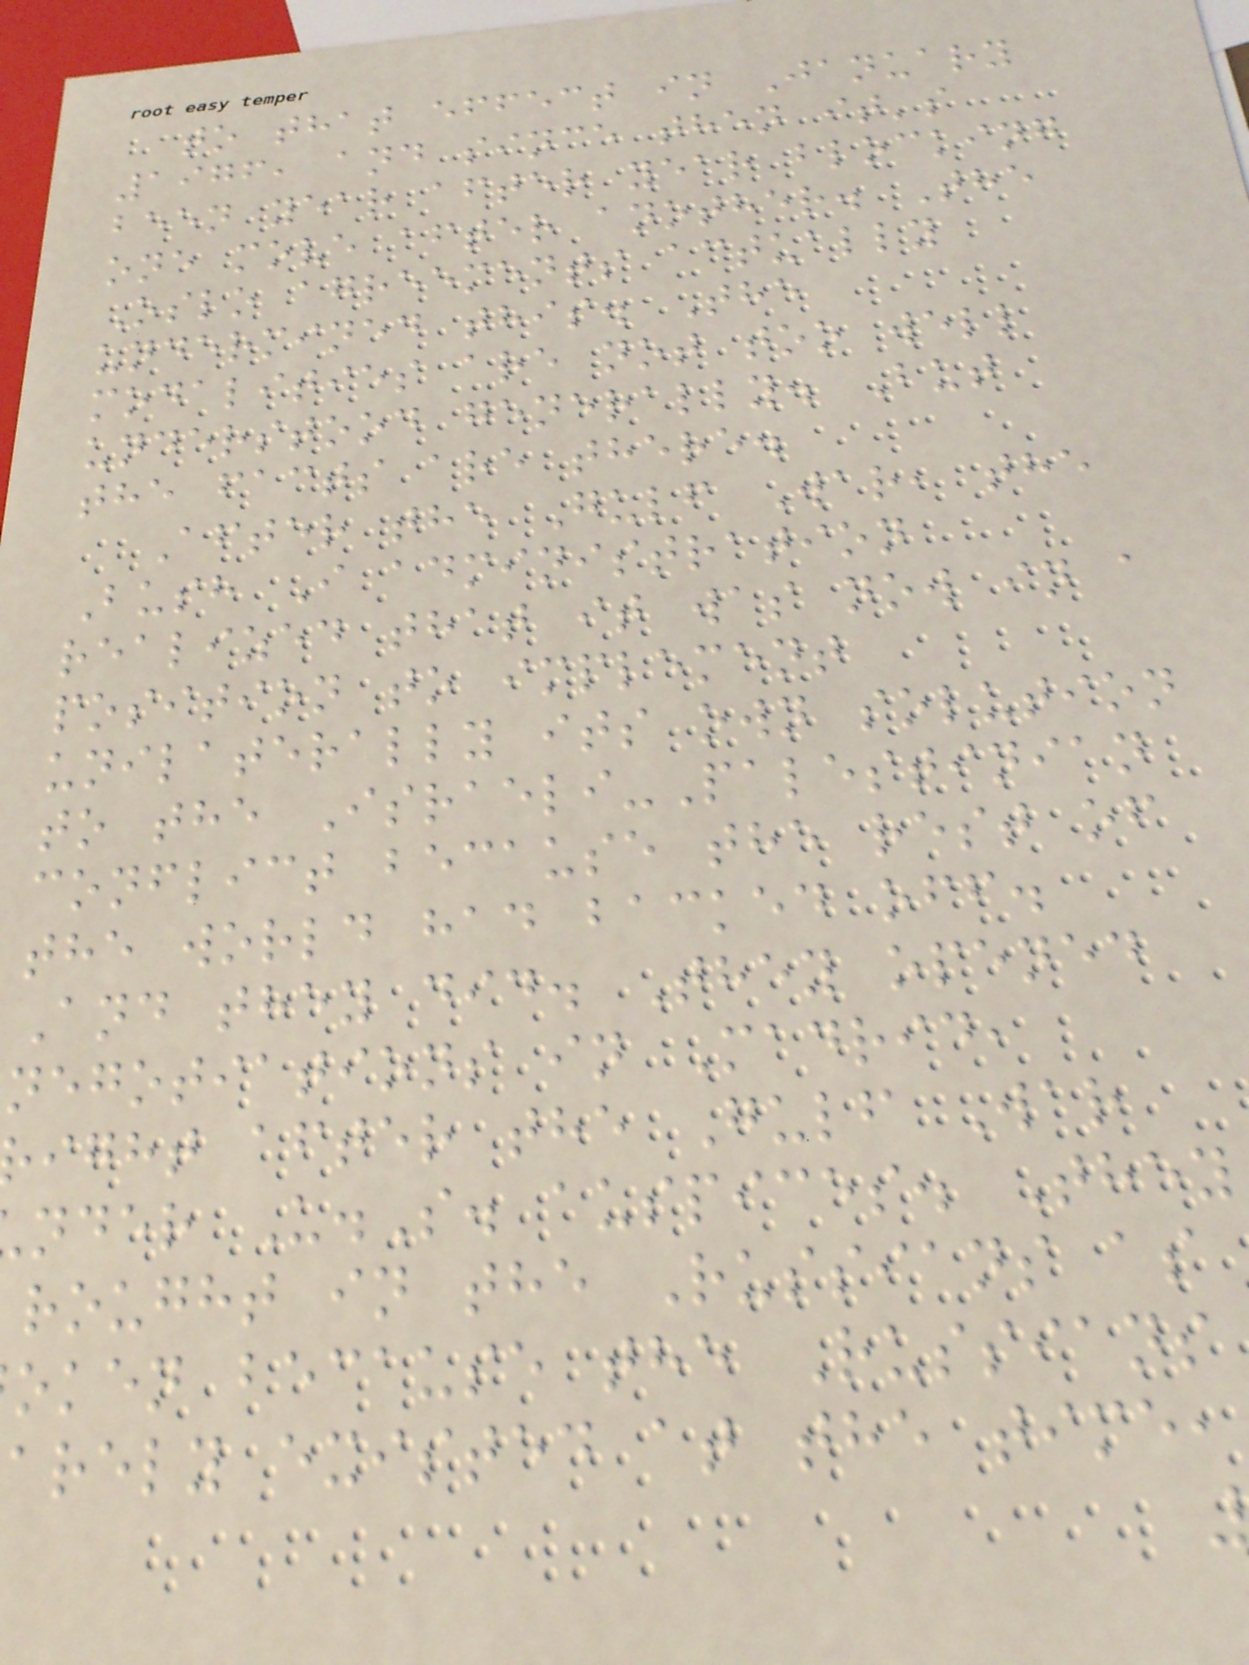to that effect in January
1976, and since then it's
been year after year blocking
one move after another. The
Oslo agreements actually
undermined this. The
modalities are not too well
understood generally. But
the facts are there.
After the Gulf War, the
Bush I administration
realized that it was now in a
position to implement
unilaterally its own solution
to the Israeli-Palestinian
conflict because the rest of
the world had backed off.
And they did. They opened
negotiations in Madrid,
ight after the Gulf War
nder U.S. auspices. They
rought in the Russians as
oken because the Russians
arely existed at the time,
